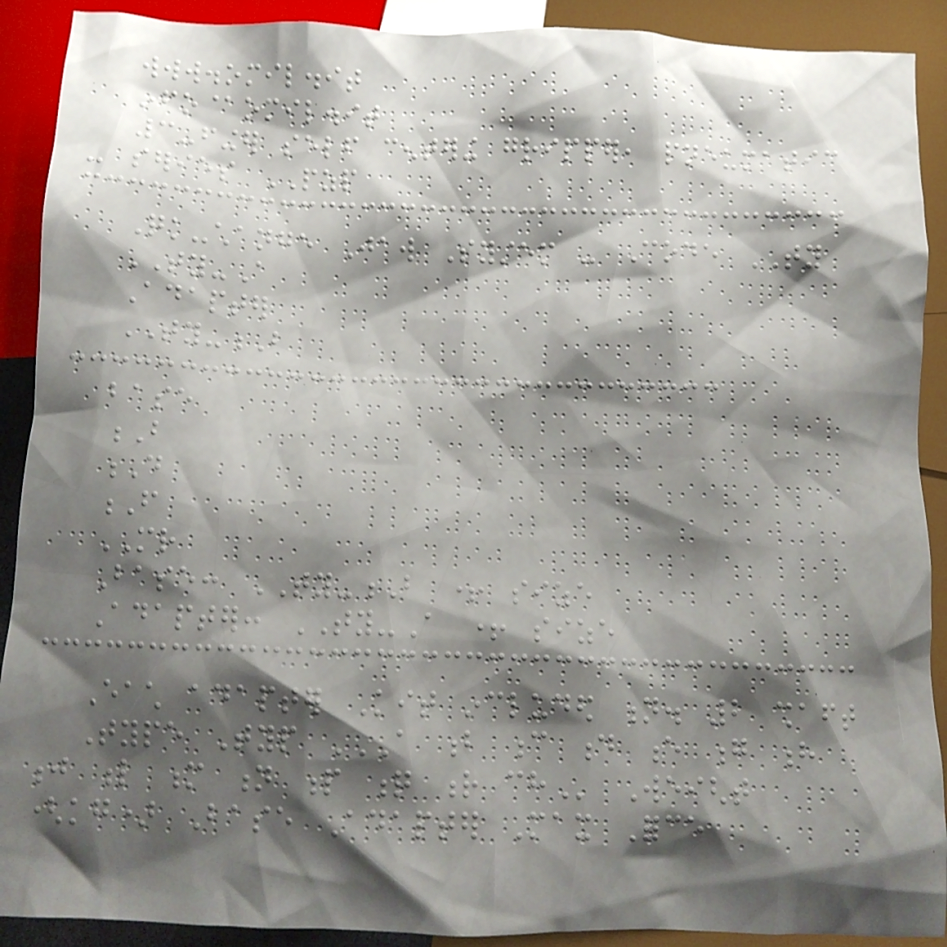www.omil.it
info@omil.it
3-finger self centering gripper, pneumatic
- series PZP
Quick-change Jaw System - Code TY
TY-A
Adapter
TY-B
base
B
D
F
MR
Base: TY-B + size
Adapter: TY-A + size
Each adapter Kit included n. 2 shaft
Type Typ A B C D E G H
J L M N P Q R CH Weight
(kg) Base Adapter Max Force
